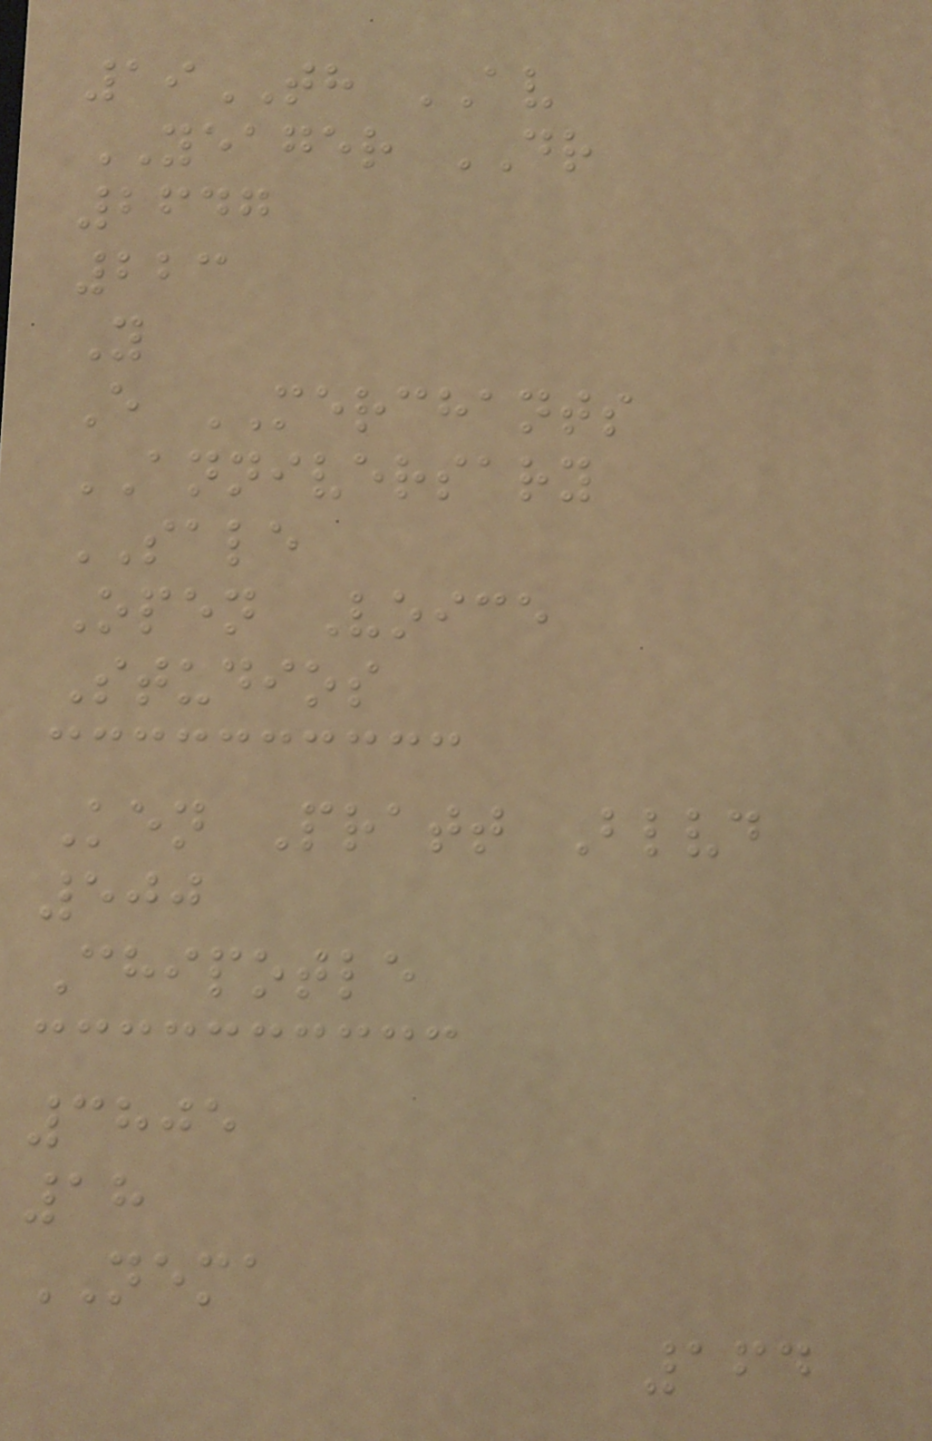19TH AV
YEAGER DR
2647
223
Y
E MERCHANTS
ANNIVERSARY
SALE
Open Voice
Studios
Ken Pratt Blvd
500
Chipotle
3805
18
NEMA
164
